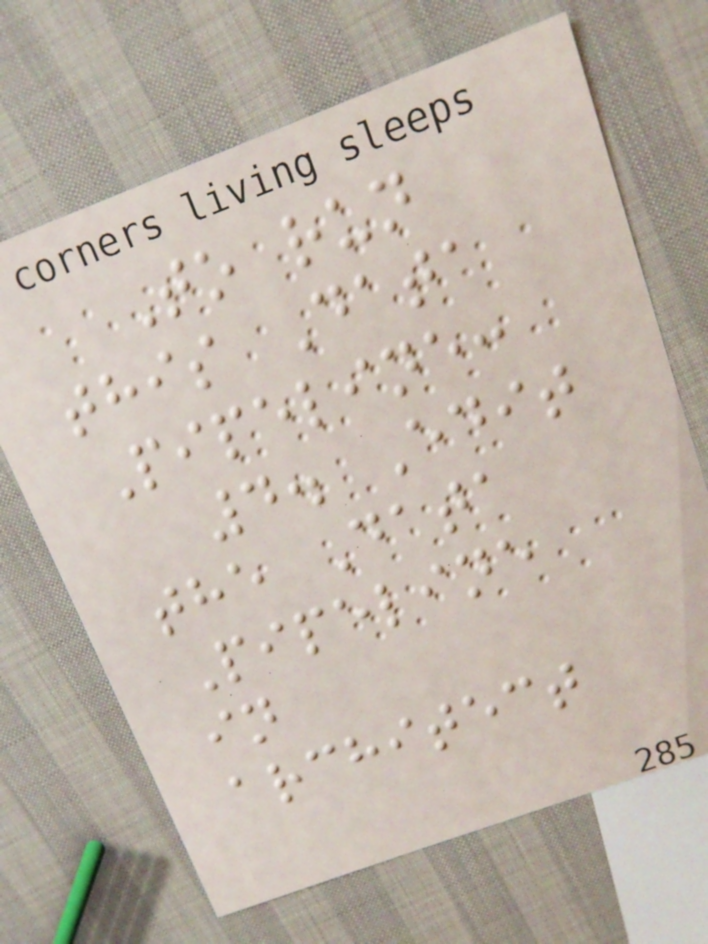To run
this Data
Pipeline:
4. Edit
the Data
Pipeline
in
architect
